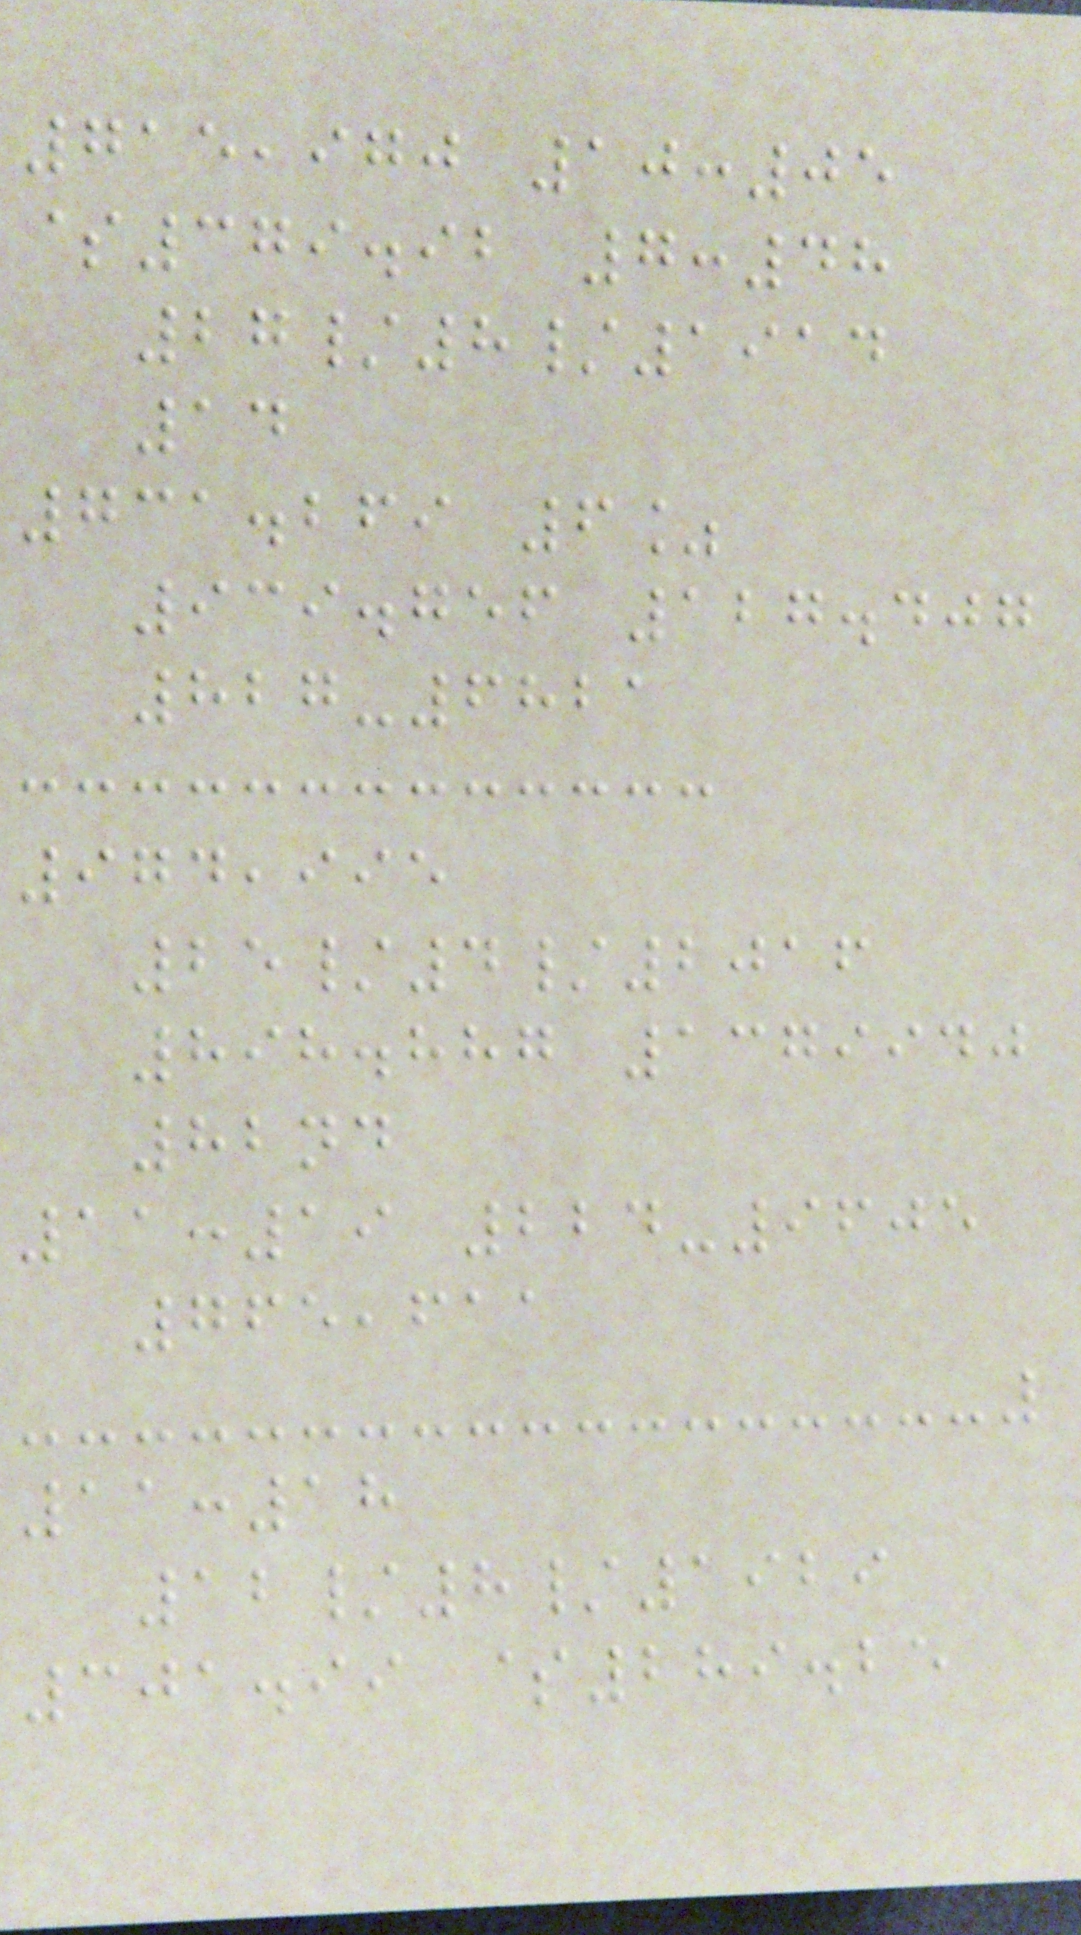715,970 10:05
$379.92 7:48
27/8/1914
14
731.269 6%
939.756 127.407
827-6821
974,995
25/4/2016
898.887 1379940
82nd
11:19 224-9605
765,611
11:18
12/8/1929
301.99 $289.25
